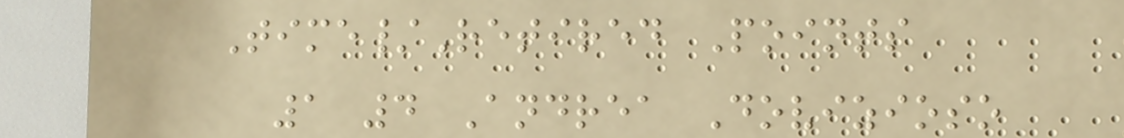Time/Retired Points
1 4 Andrea Dovizioso
